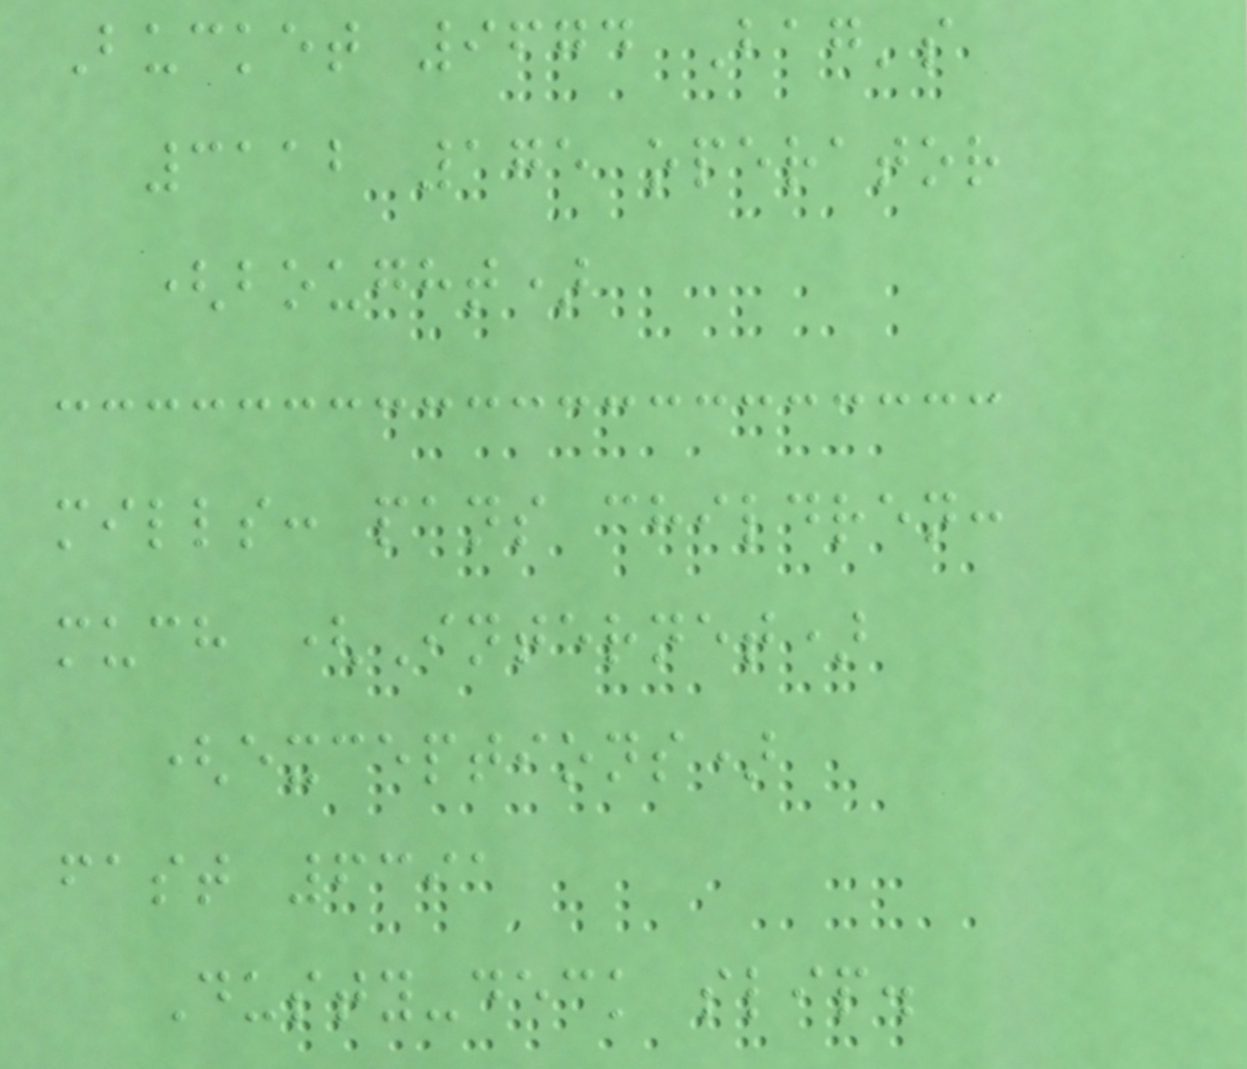Bucket 9674 Bag's
3112 175 operator
(bought)
mills: pans children:
much (Internet)
(exceptions)
fast 6391
Dusty-deck slip.
